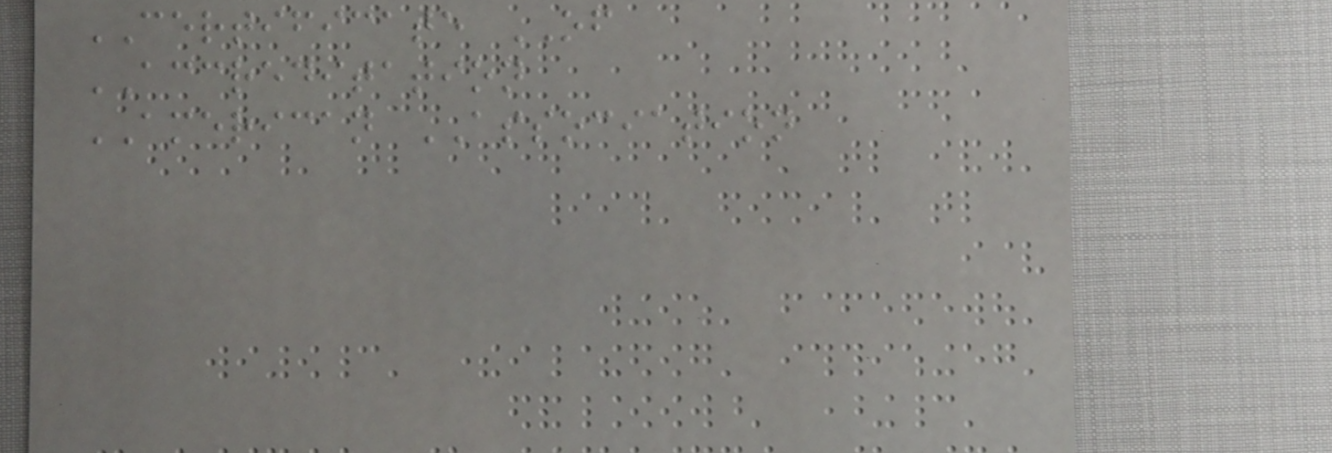CERTIFICATE OF
ACCREDITATION
AMERICAN ASSOCIATION
